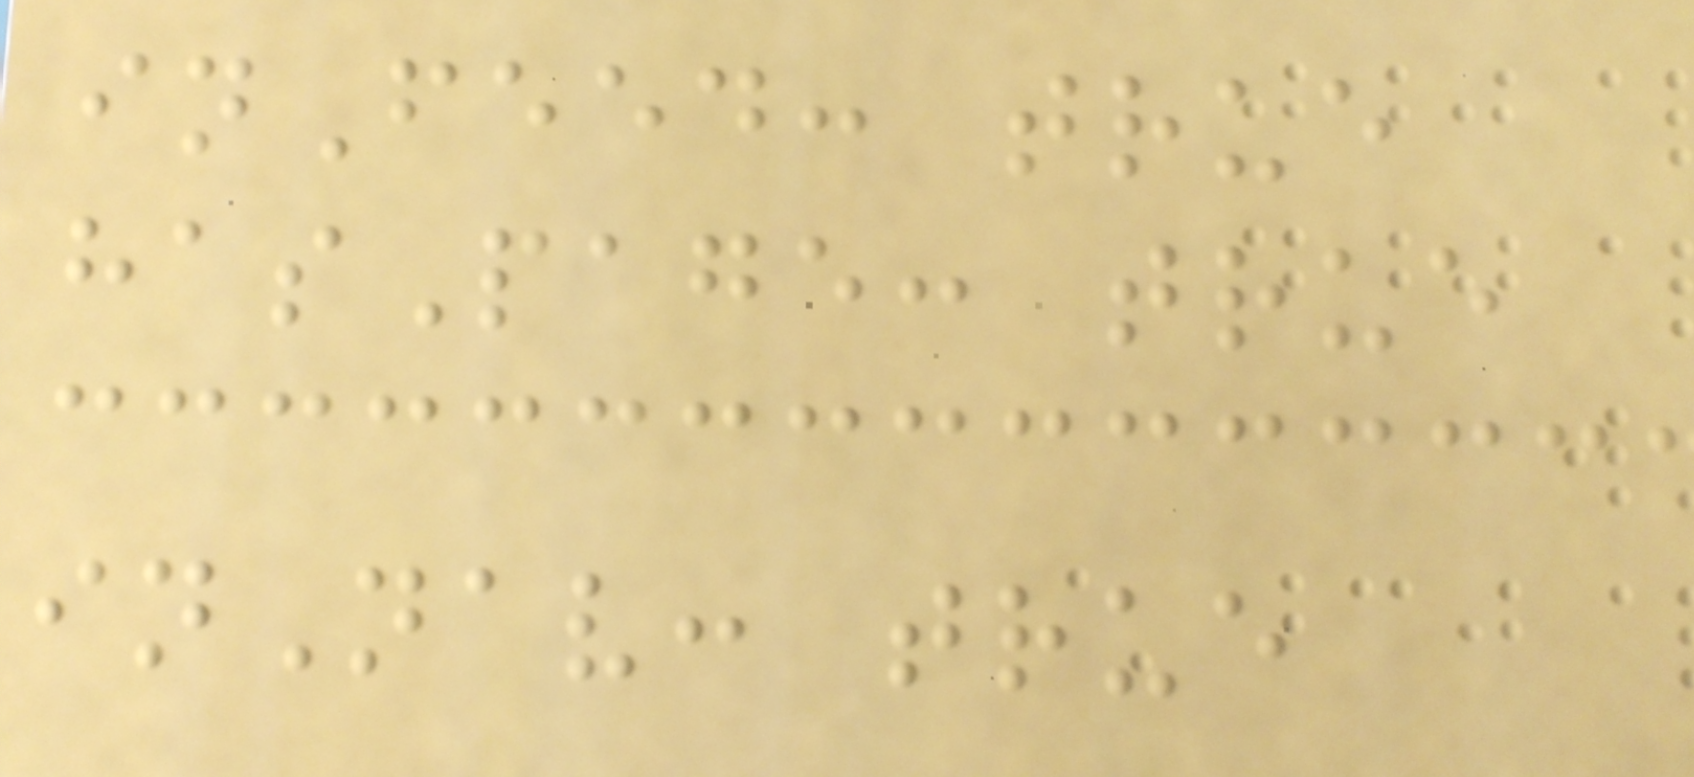inFeed: true
hasPage: true
inNav: true
